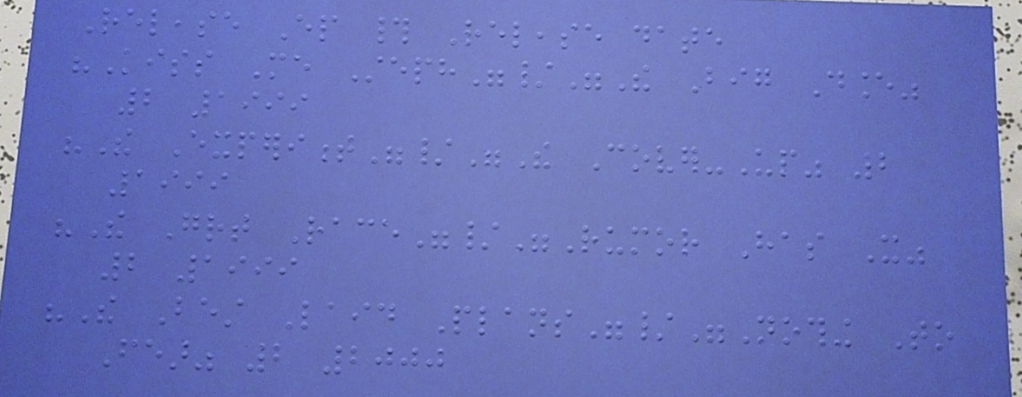Release Ep # Release date
"Kiss Me Steph"/"The Big Dance"
2 1999
"The Experiment"/"The Cover-Up" 2
1999
"The Great Race"/"Rumor Has It"
2 1999
"The Best Laid Plans"/"Nothing To
Fear" 2 2000
